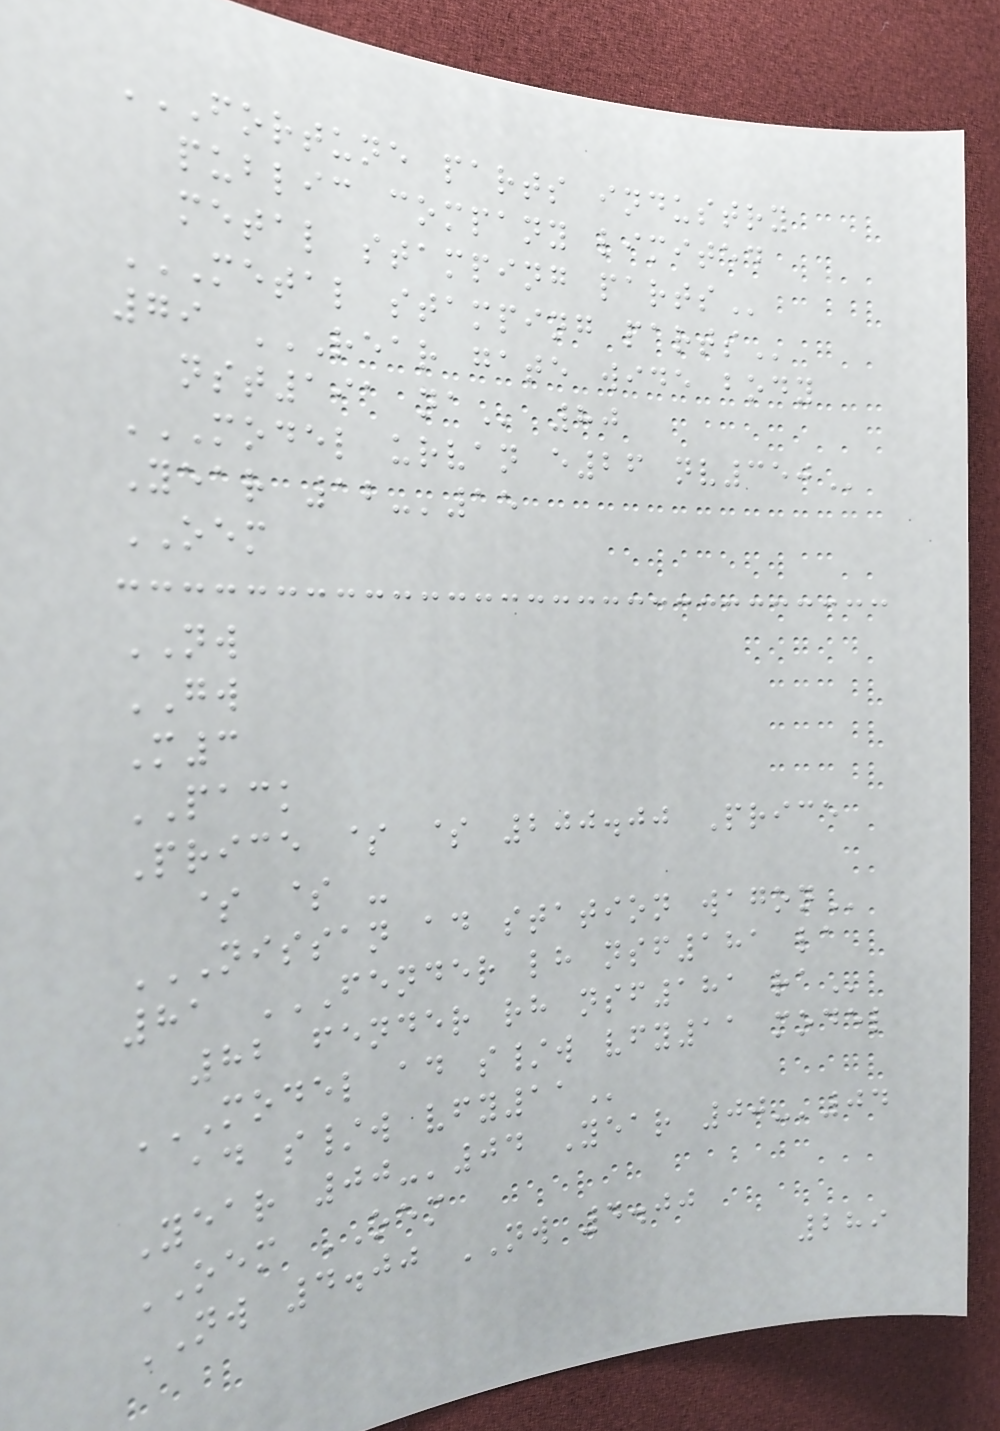FORTUNE PARTS INDUSTRY
PUBLIC COMPANY LIMITED
METAL STAMPING PARTS
METAL STAMPING PARTS
79 REAR GATE WIDE BODY
NST191 NA 80
MODEL URVAN E26 NV350
Year 12-'15
OEM
NW
GW
M3
PACK
Price $ $ 200.00 Price
$ $ -
NISSAN AD STATION WAGON
81 FENDER LH NSF181 LA
82 FENDER RH NSF181 RA
MODEL AD S/W VFY11 MODEL
AD S/W VFY11
Year 00-'04 Year 00-'04
OEM OEM
NW 4.00 NW 4.00
289
